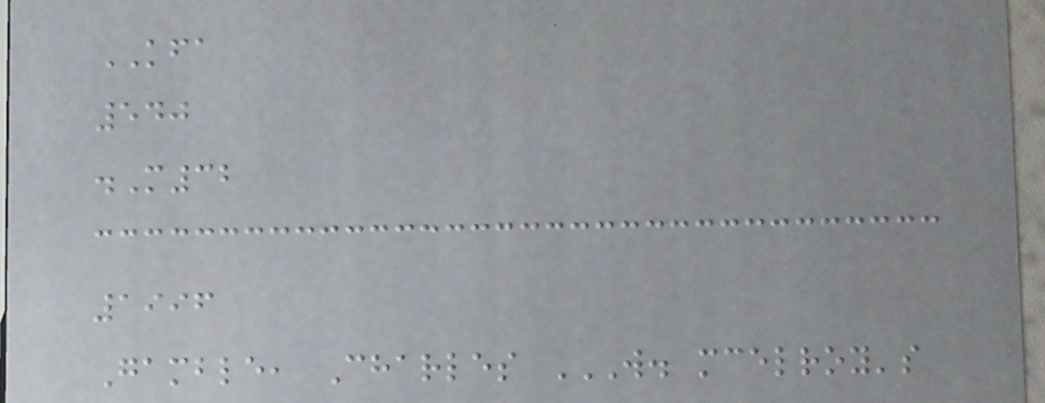KFA
540
.M32
1996
Gamble, Charles W. MCELROY'S
